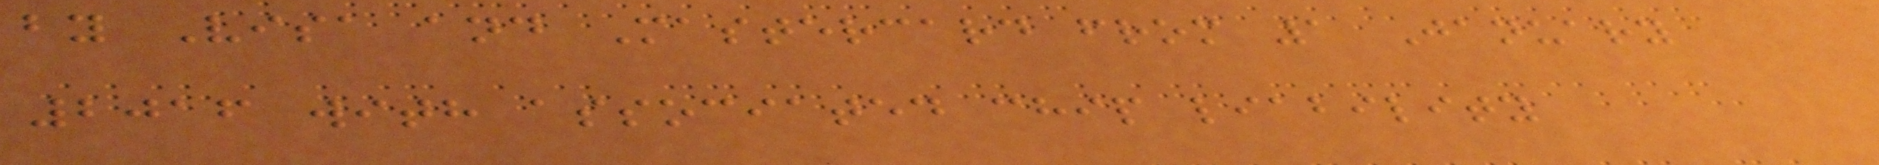by Visa and Mastercard from 1 January
2016 with associated chip liability
